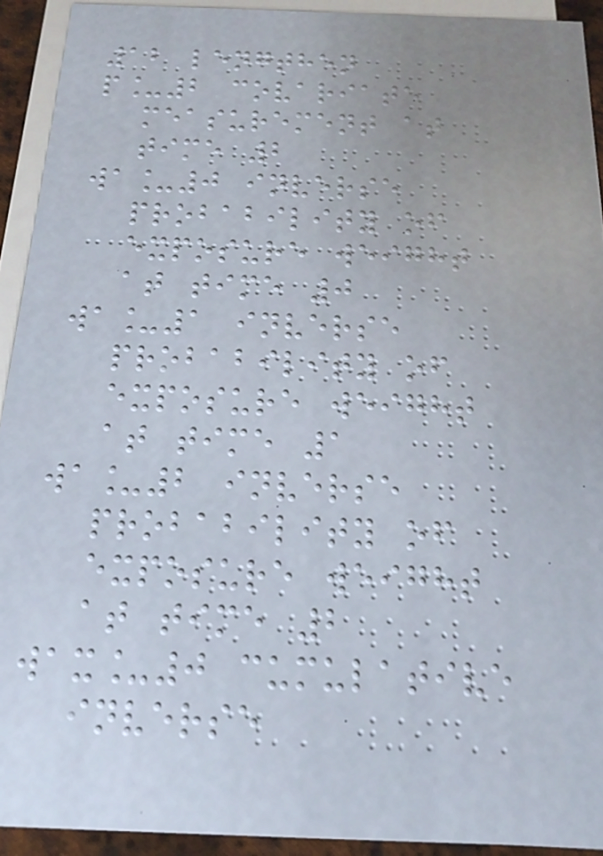12 lengthen
p_2 covariate
measurement at
time 2
wa_0 inverse
probability of
exposure weight
at time 0
wa_1 inverse
probability of
exposure weight
at time 1
wa_2 inverse
probability of
exposure weight
at time 2
wax_0 cumulative
inverse
